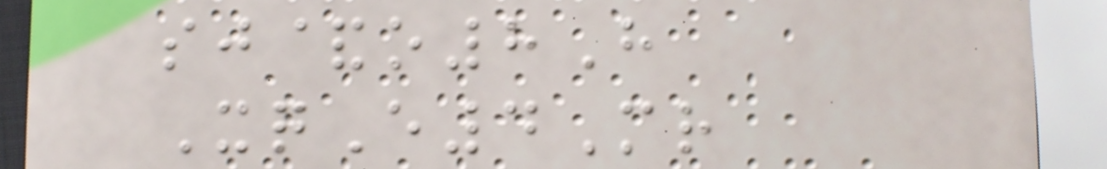sj&o8H
XqE4Mr
